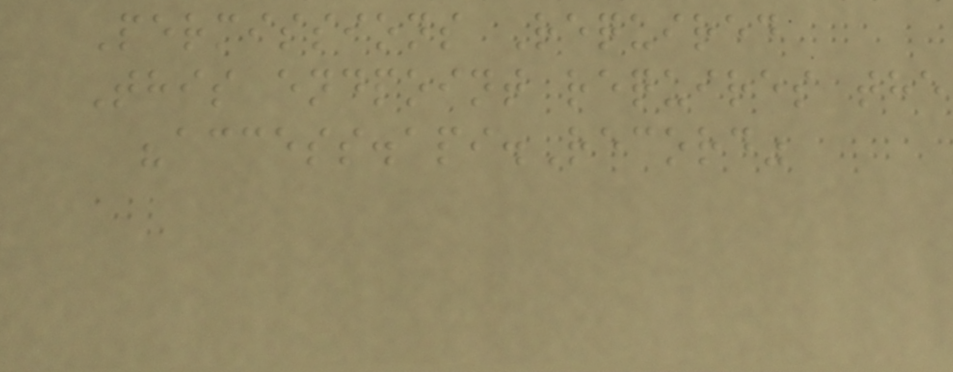Permissions Required
This endpoint requires the
"access.api.Record"
